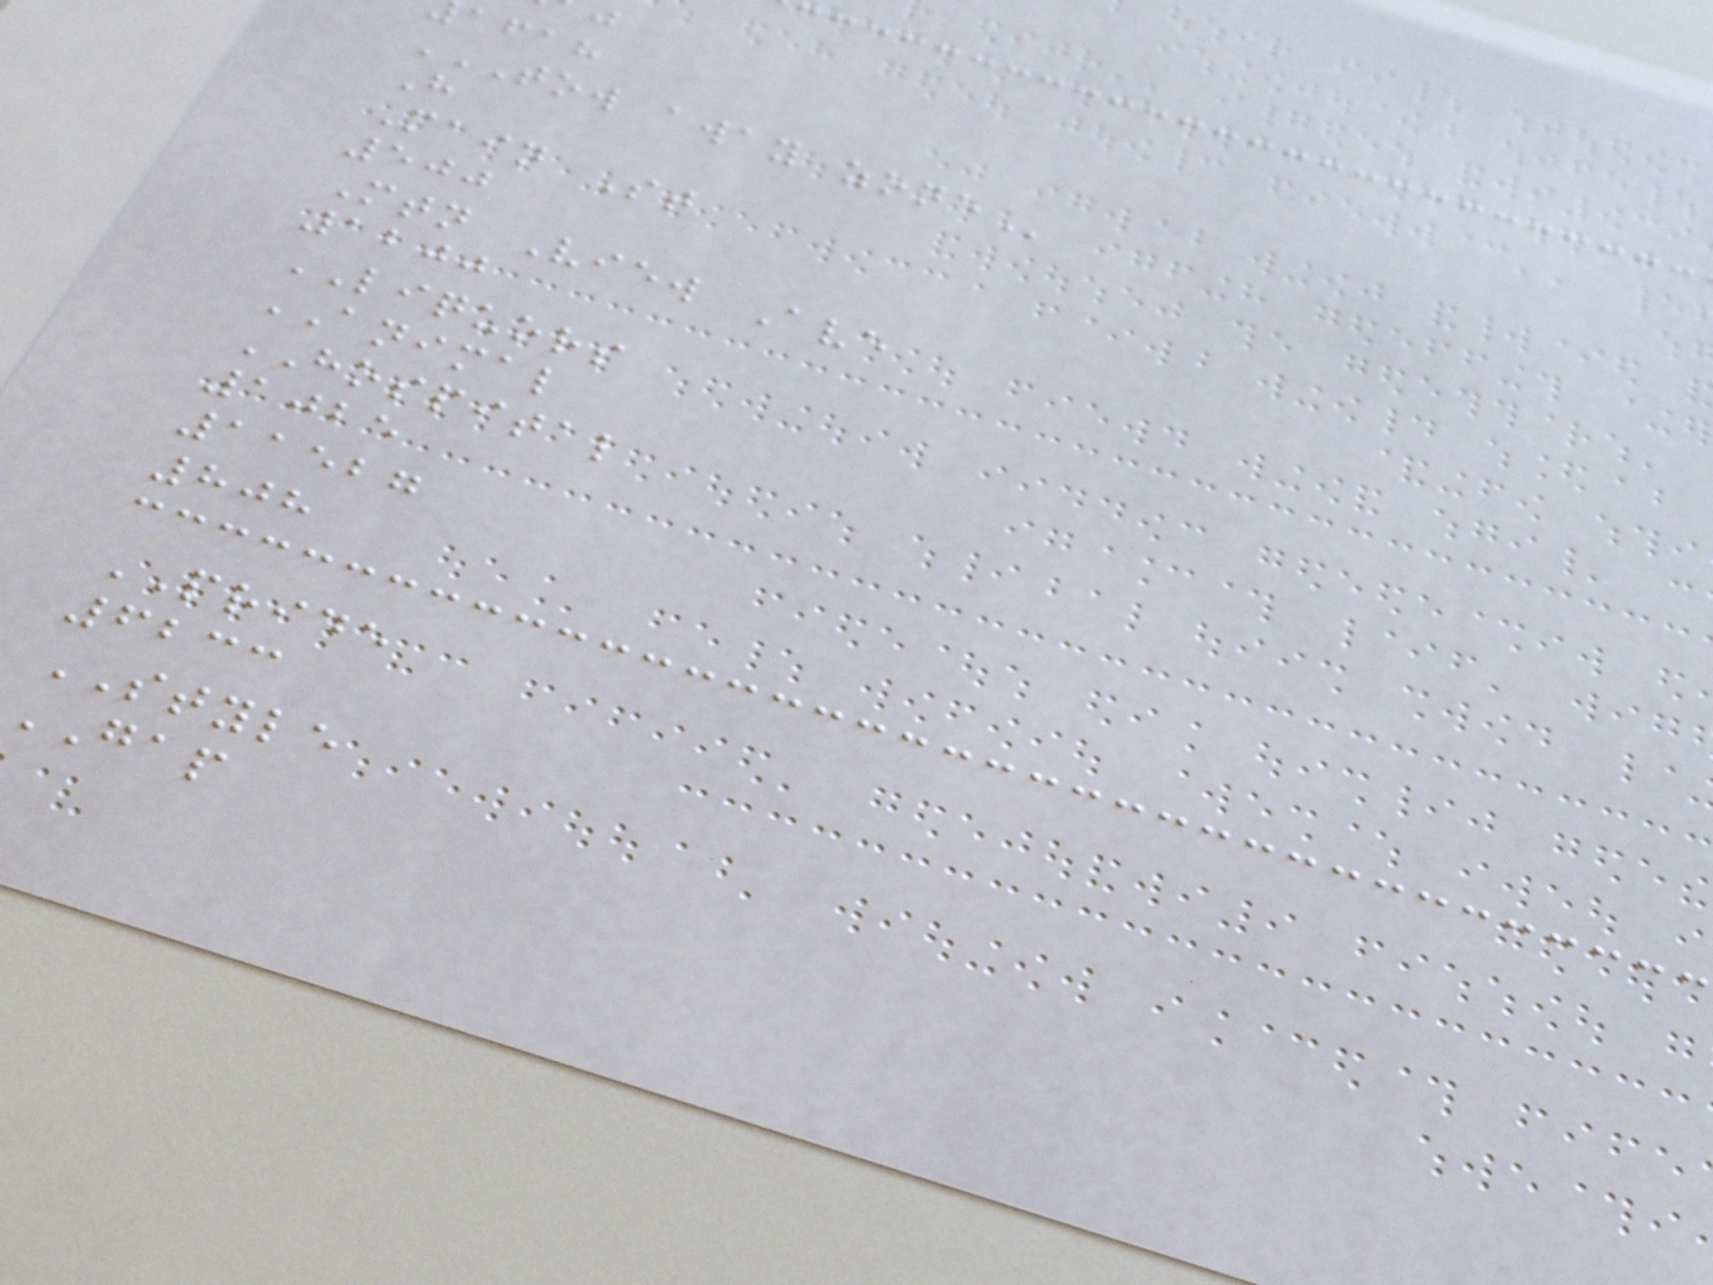afah
TOW AWAY ZONE
H
Main St
500
Mtn View Ave
1200
LIQUORS
ANIMAL
HOSPITAL
1025
11527
808
PRIDE
6233
STYLE
GAP
